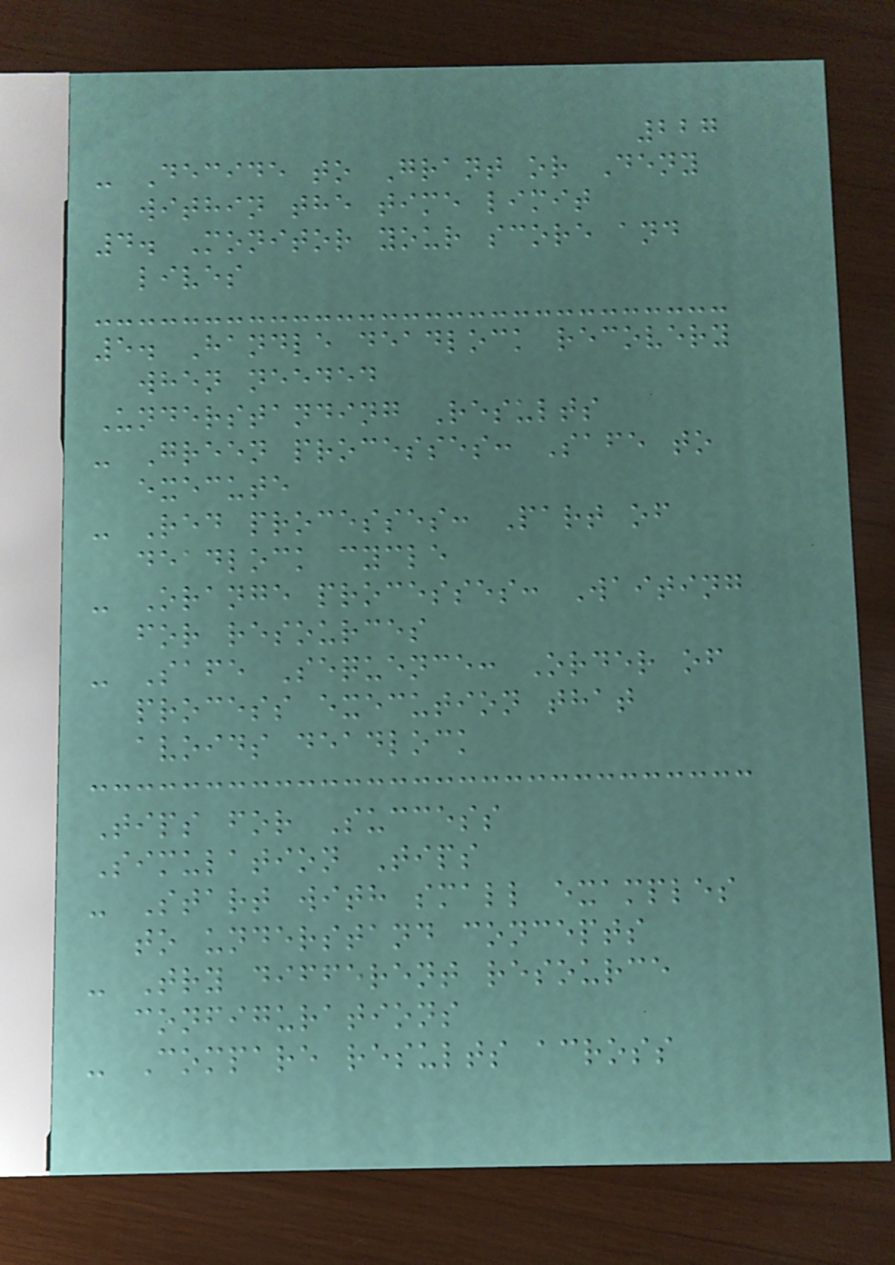227
- Decide to Grant or Deny
within the time limit
4. Monitor your score and
lives
5. Handle deadlock recovery
when needed
Understanding Results
- Green processes: Safe to
execute
- Red processes: Part of
deadlock cycle
- Orange processes: Waiting
for resources
- Safe Sequence: Order of
process execution that
avoids deadlock
Tips for Success
Simulation Tips
- Start with small examples
to understand concepts
- Try different resource
configurations
- Compare results across
